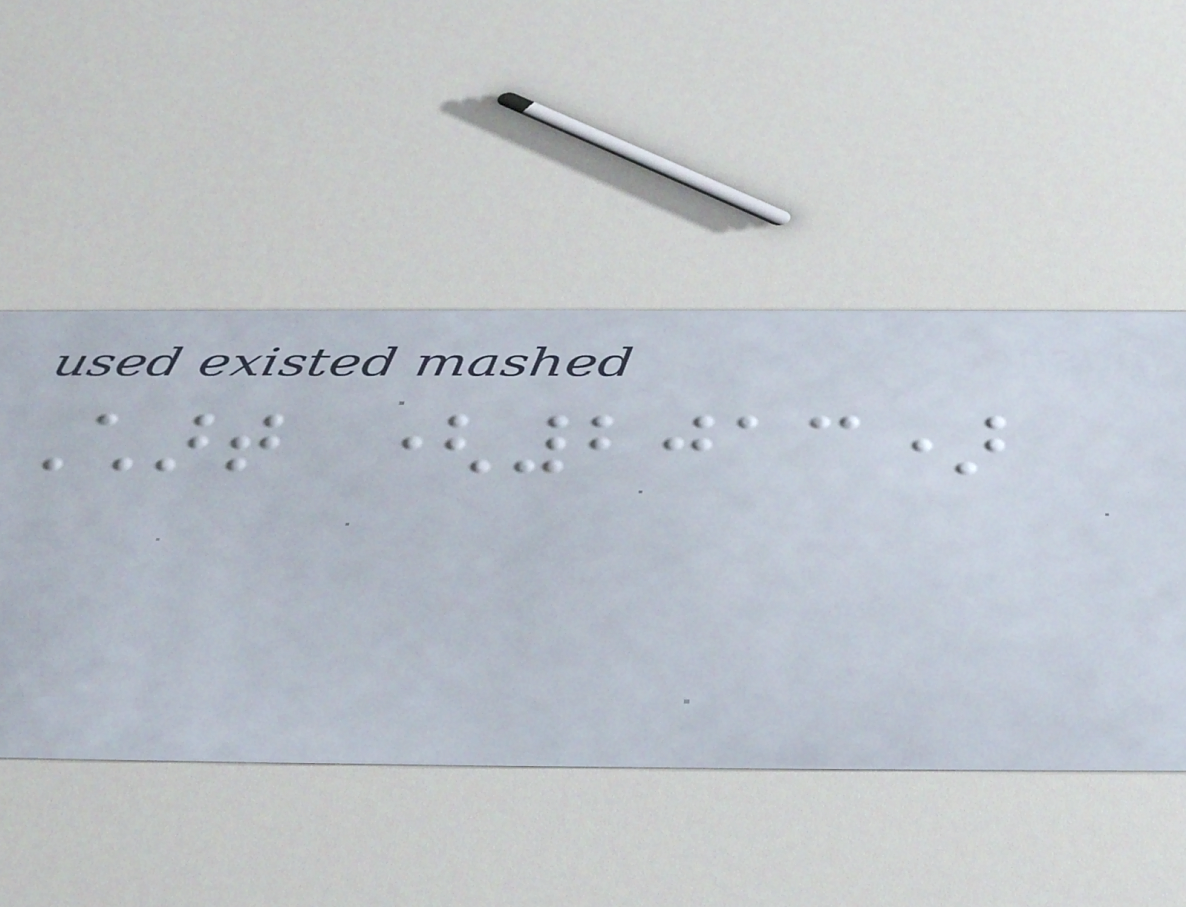Chart (2013)
